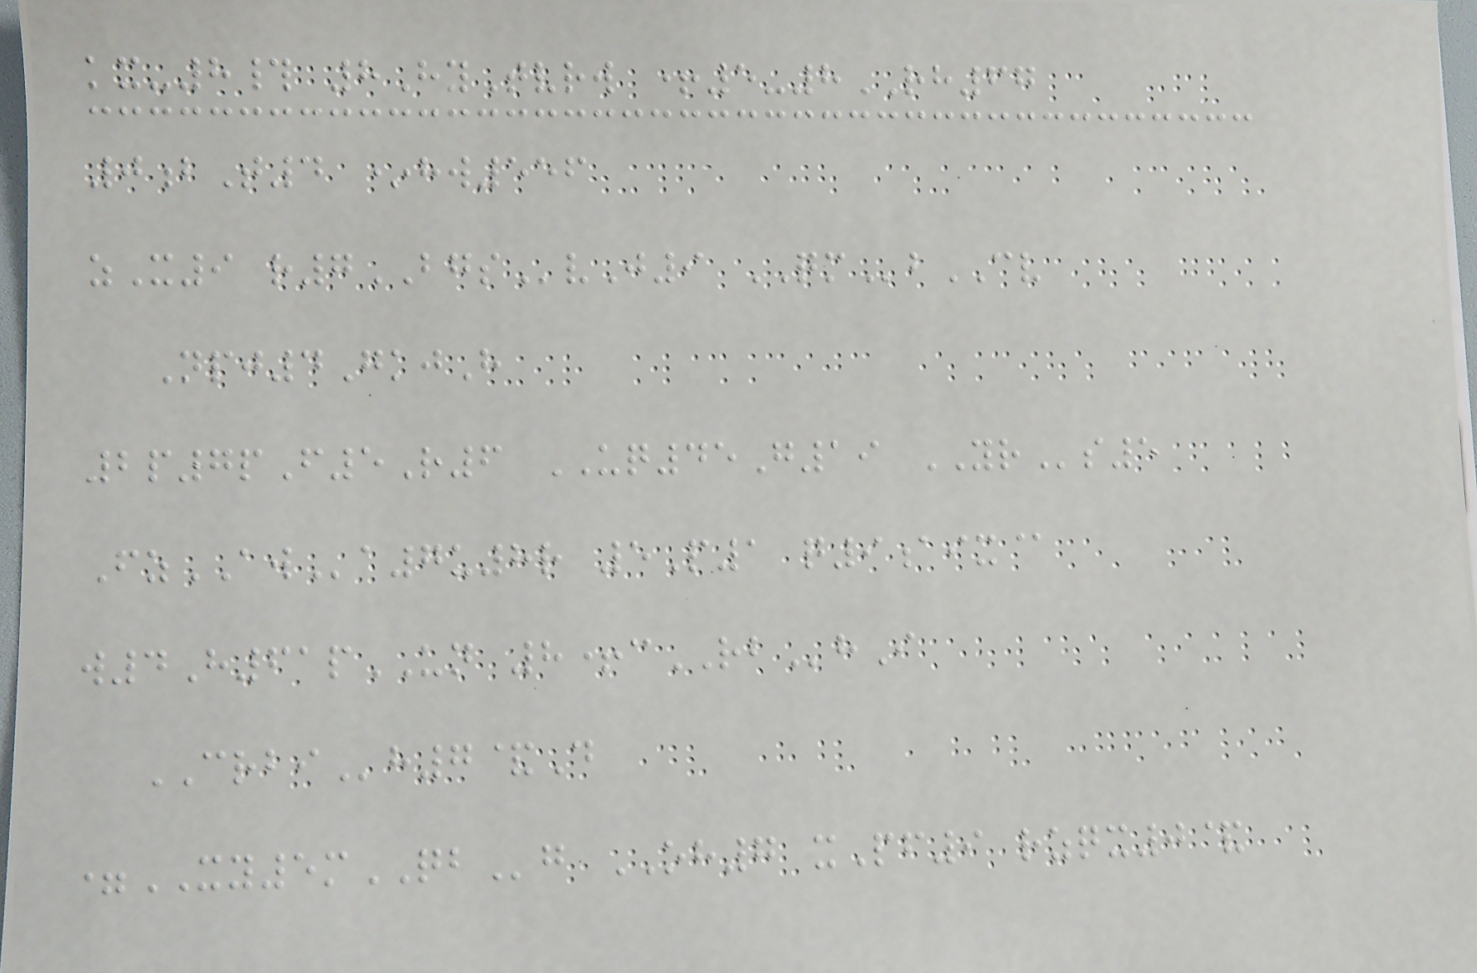kx-8# 8HyTvrw +5-8RH67
0bT4 *hw556
zX9 r7BGSvJ9 QMbCV
Npj4GkjH
2p7pF5R6 UQ45G19 YRs5
FzAWa7u8r 5P1 q9aix@
w4H61pUN 8+cRBhI
CRBIh7&D
=XY5mQBg OH7 xPf9 rzqx0&
